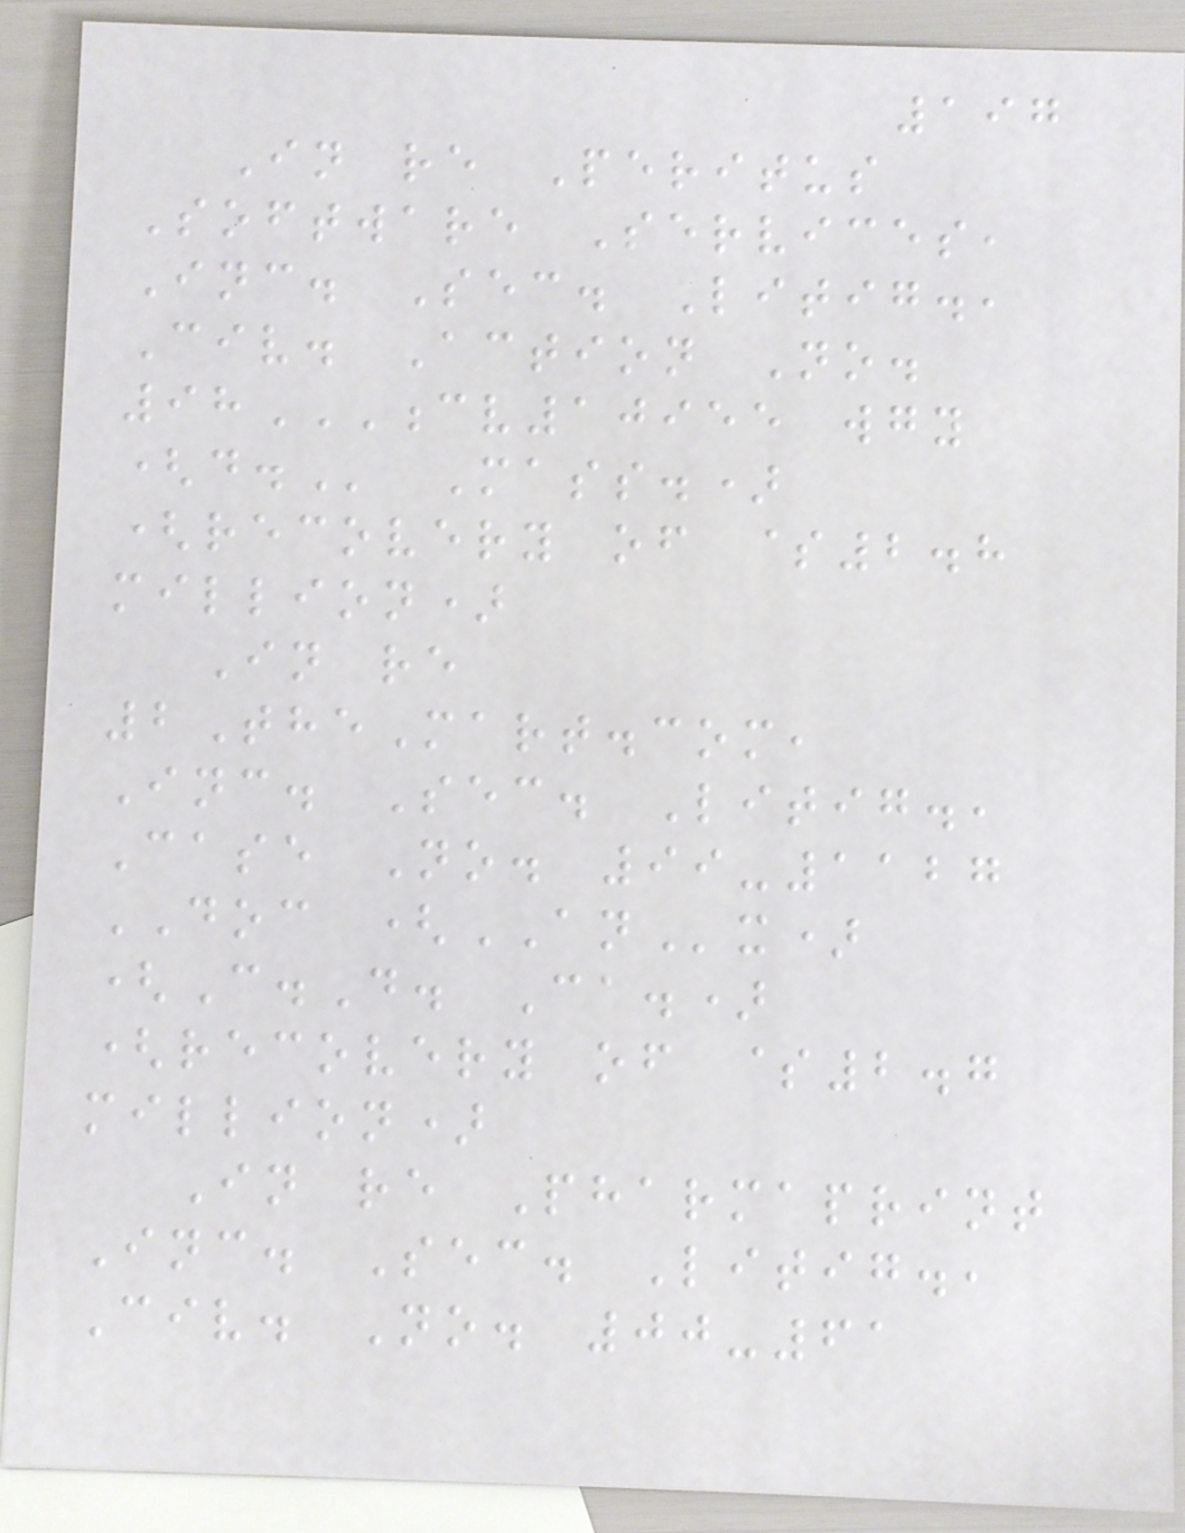197
In re Peritus
Software Services,
Inc. Sec. Litig.,
Civ. Action No.
98CV10955 WGY
(D. Mass.)
(recovery of $2.8
million)
In re
2TheMart.com,
Inc. Sec. Litig.,
Case No. 99-1127
DOC (ANx)
(C.D. Ca.)
(recovery of $2.7
million)
In re Pharmaprint
Inc. Sec. Litig.,
Civ. No. 00-61
